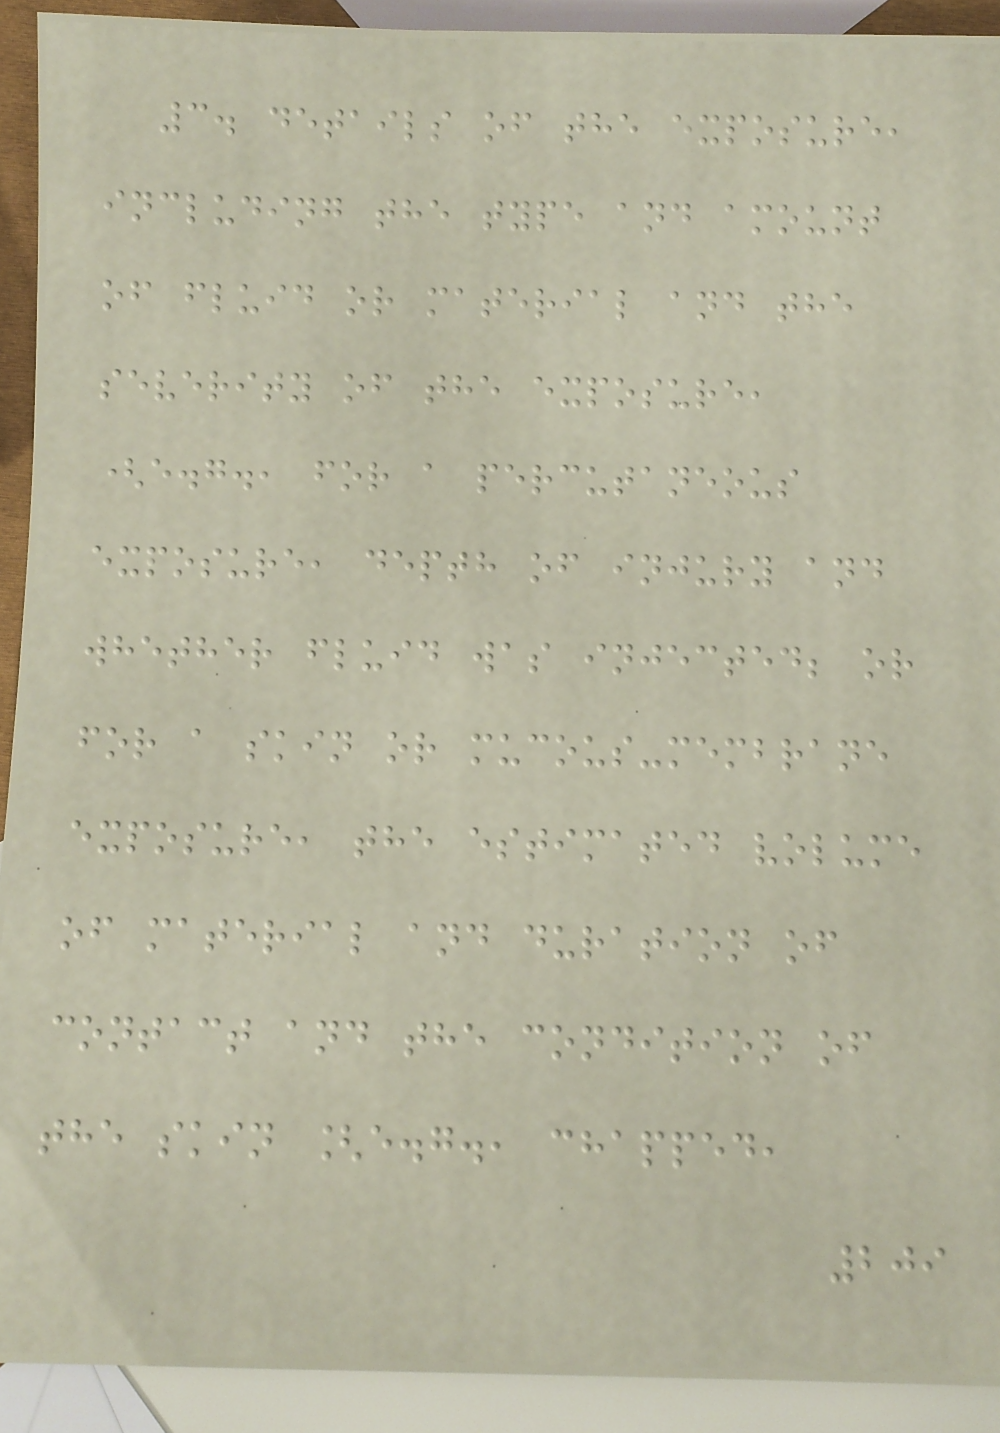3. details of the exposure,
including the type and amount
of fluid or material and the
severity of the exposure,
(e.g., for a percutaneous
exposure, depth of injury and
whether fluid was injected; or
for a skin or mucous-membrane
exposure, the estimated volume
of material and duration of
contact and the condition of
the skin [e.g., chapped,
209
